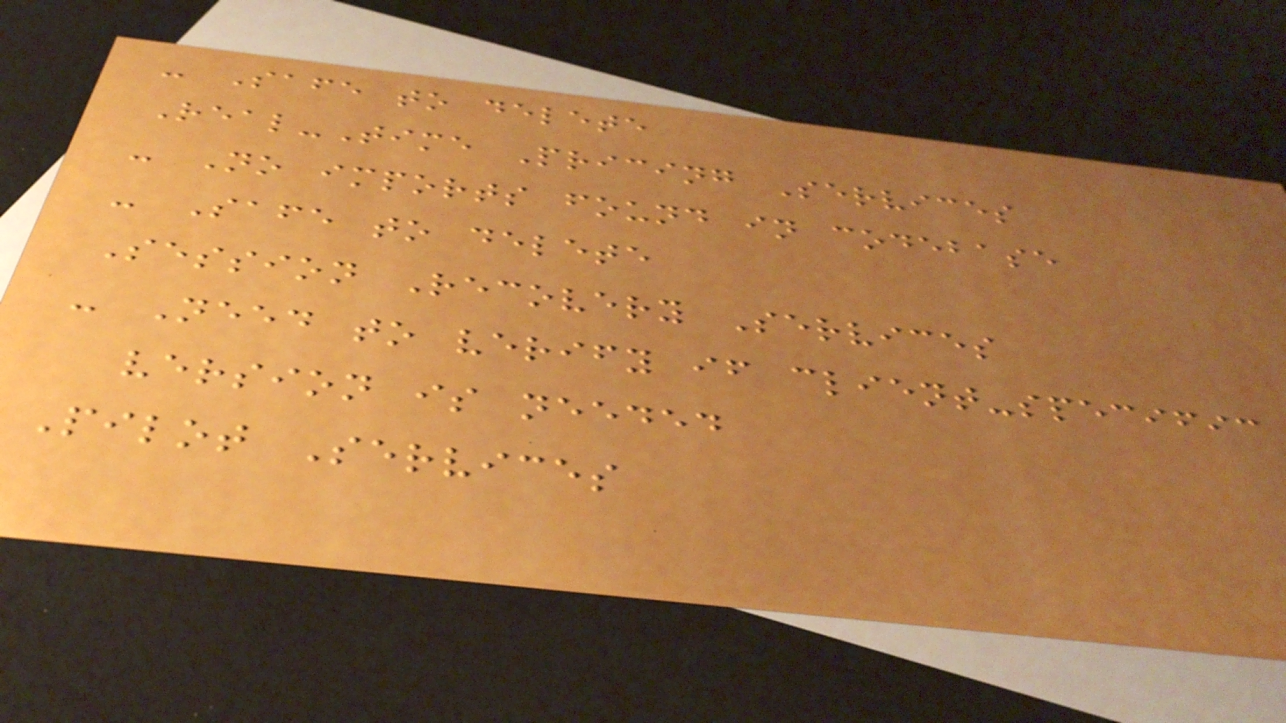- Safe to delete
Real-Time Pricing Services
- No imports found in codebase
- Safe to delete
Session Recovery Services
- Need to verify if client-specific
version is needed
Pilot Services
